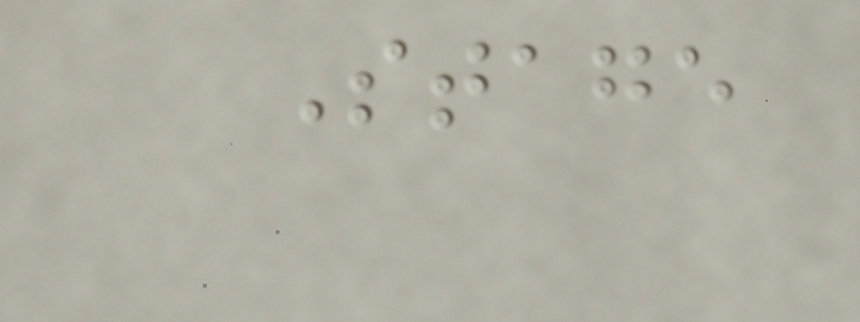Stage
